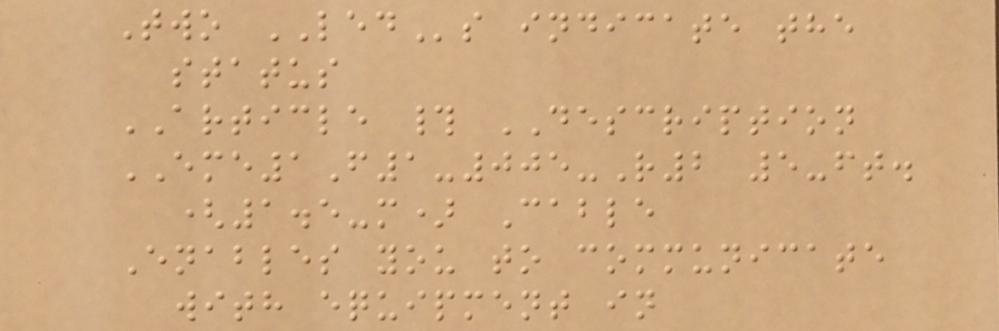Two LEDs indicate the
status
ARTICLE # DESCRIPTION
EME1F1-005-R2 5-ft.
(1.5-m) Cable
Enables you to communicate
with equipment in
